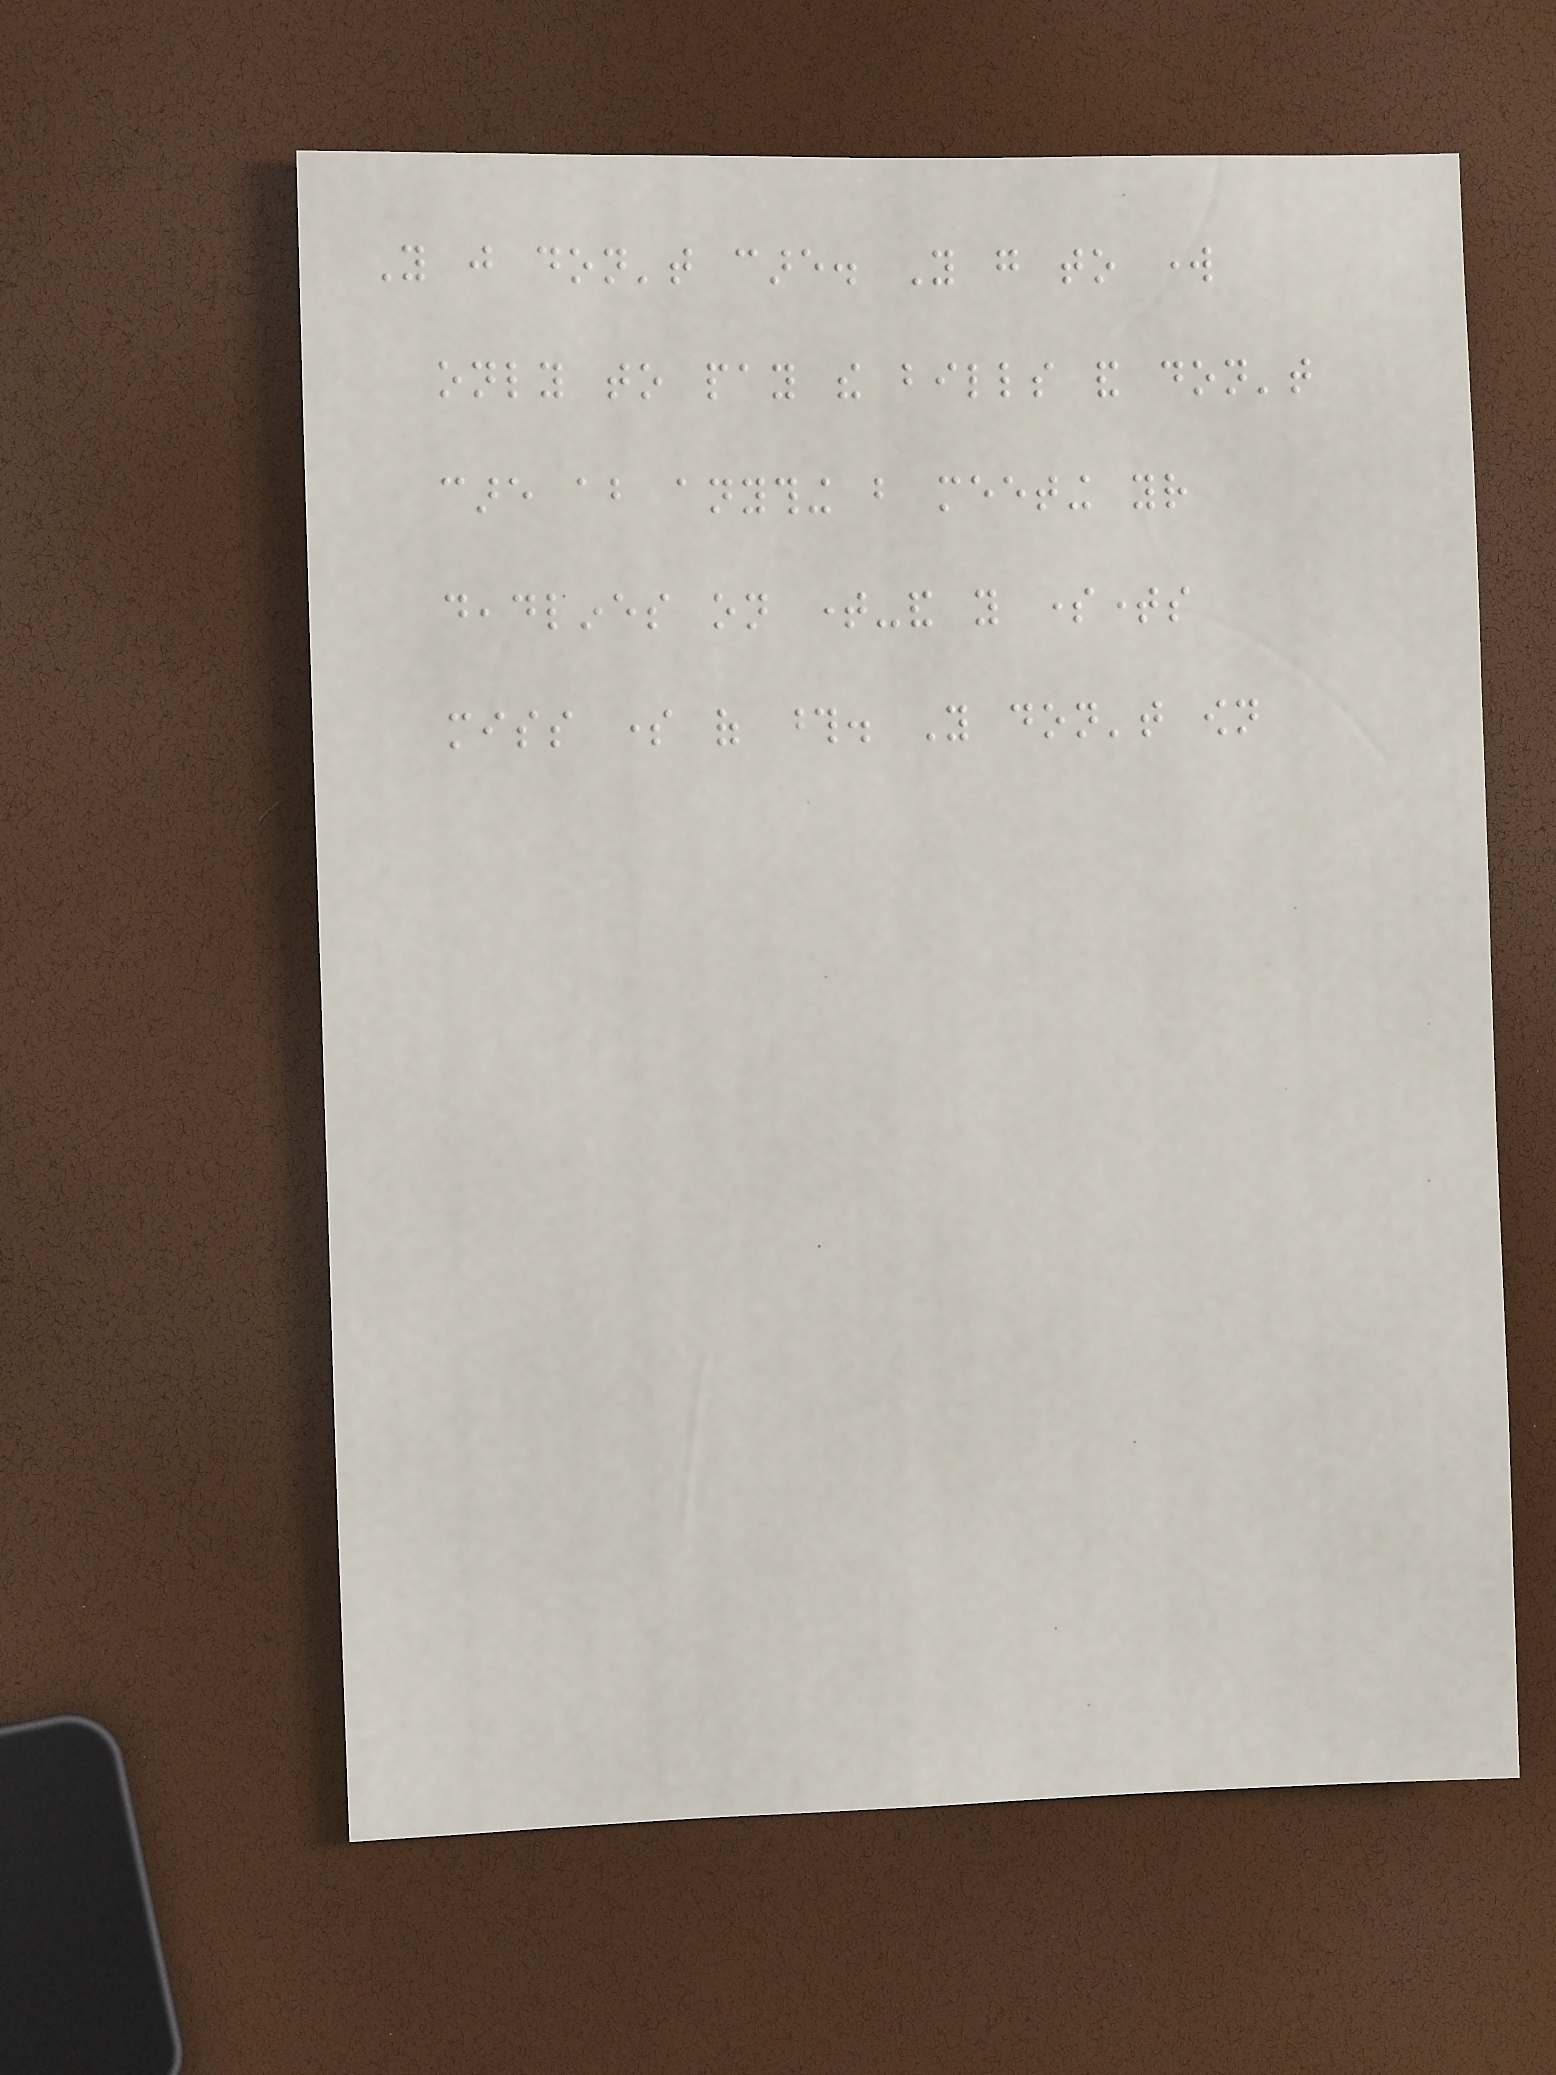You just don't care. You go to work
only to pay the bills and don't
care about anything but meeting your
deadlines on time-and you sometimes
miss some of those. You don't own
